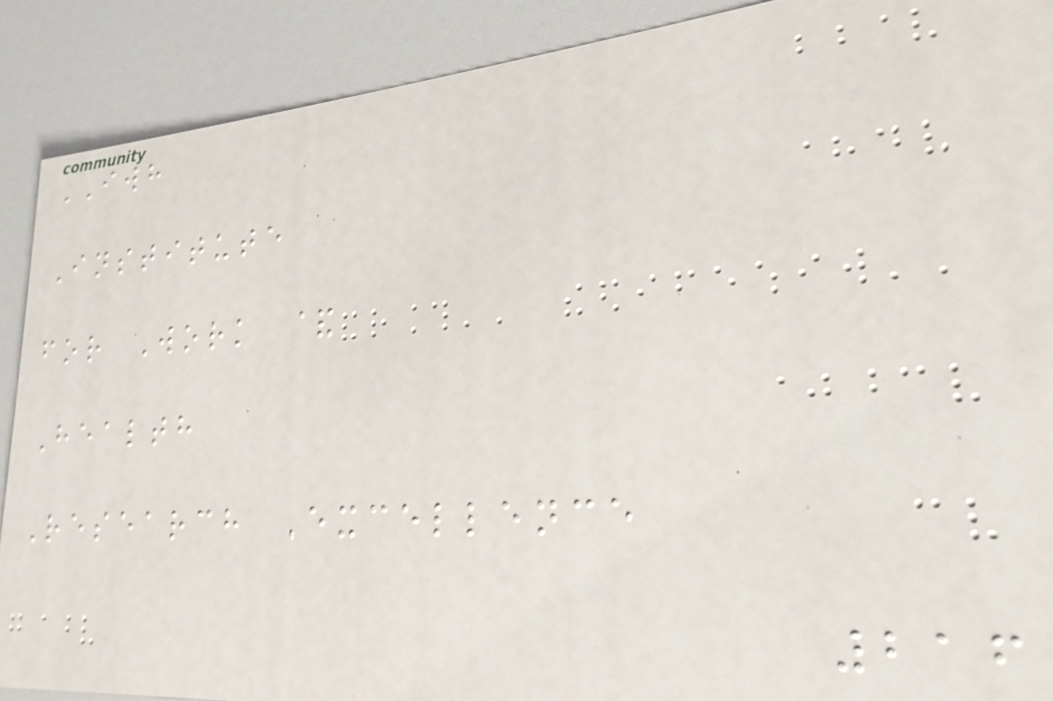IWH
Institute
for Work &
Health
Research Excellence
216
